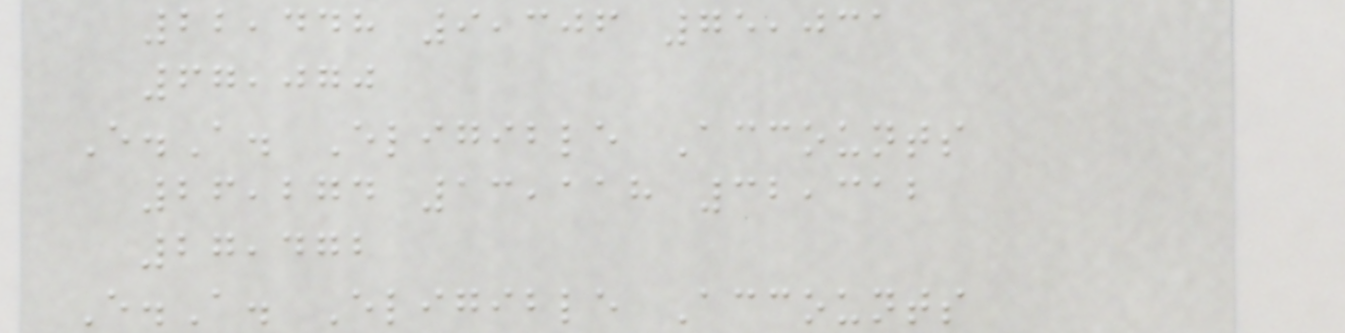22,448 9,306 75,031
67,070
E.A. Eligible Accounts
26,274 13,118 32,312
27,472
E.A. Eligible Accounts
